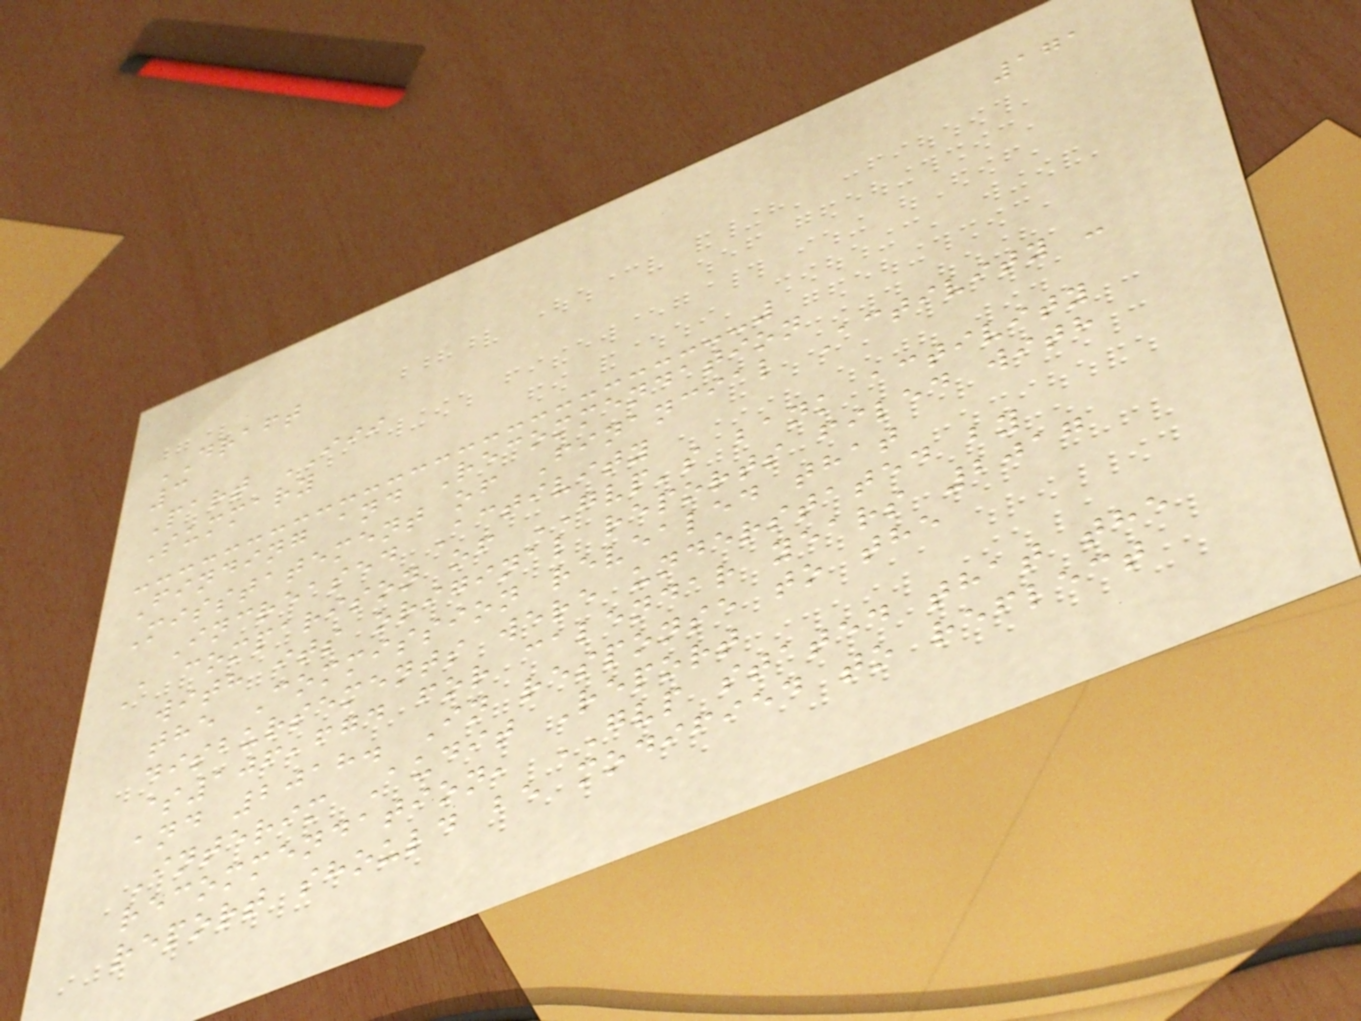171
DRAFT
3
Part III
Summary
Finding and Recommendation
Misstatement of Financial Activity -
Increased Activity
A comparison of GVP's bank activity
with its original reports filed with
the Commission revealed that
disbursements were understated by
$106,674 for calendar years 2017
and 2018. In response to the
Interim Audit Report
recommendation, GVP stated that the
report should be modified to reflect
